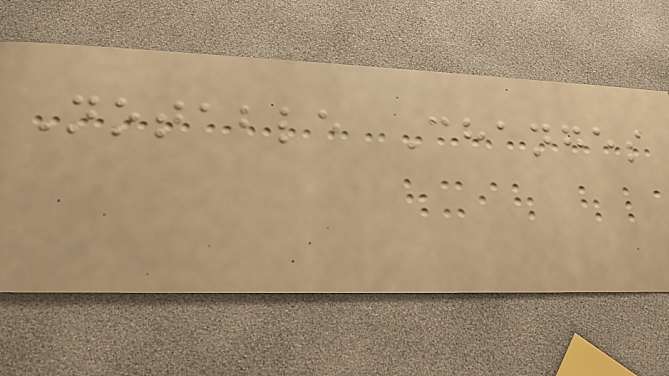Notable Changes
